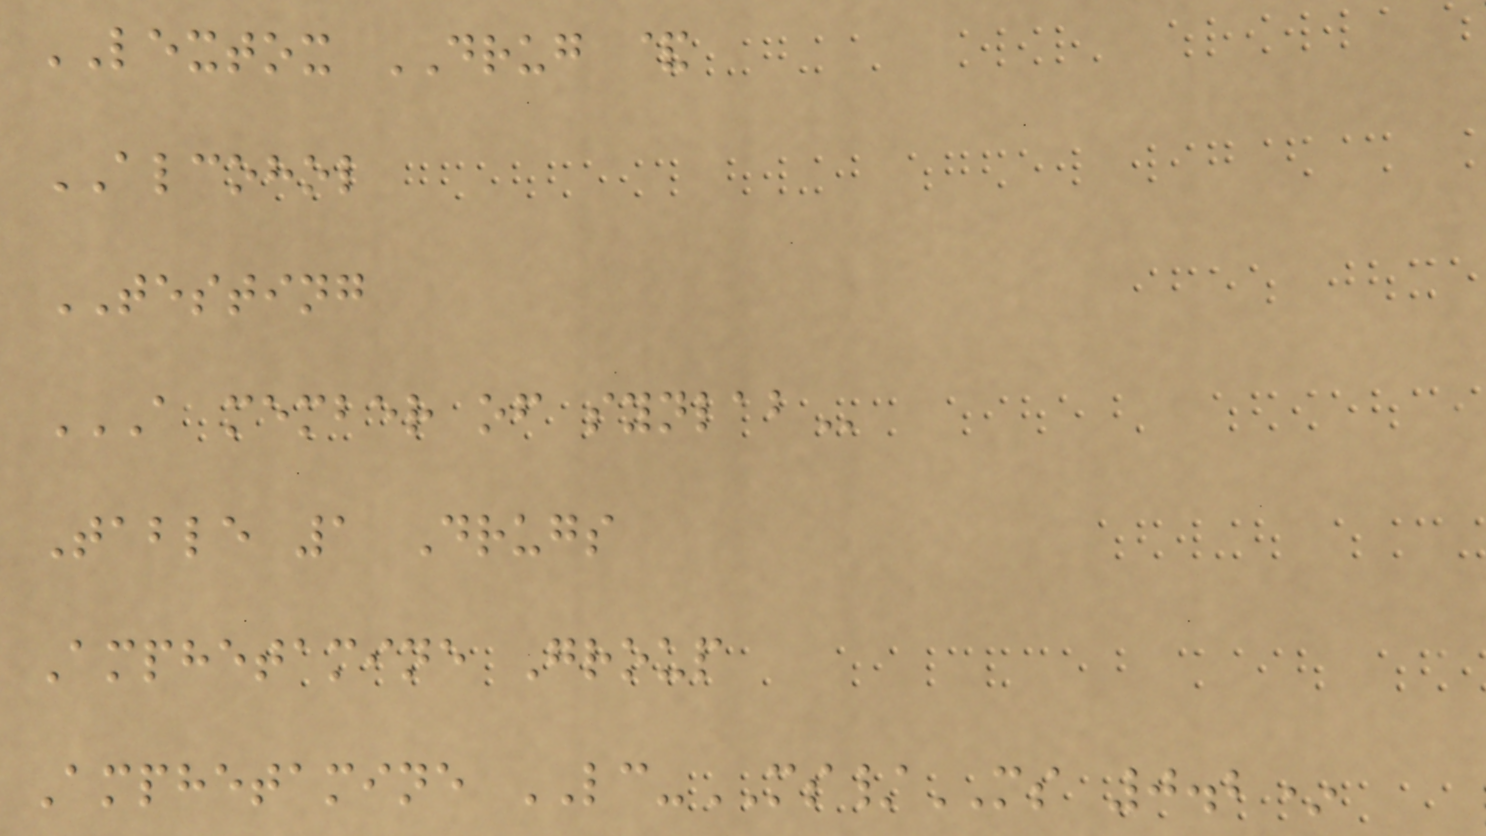LEXTOX DRUG &
ALCOHOL
TESTING
A MEMBER OF SYNLAB
Table 1 Drugs
Amphetamine Group
Amphetamine LC-MS/MS 0.2*
